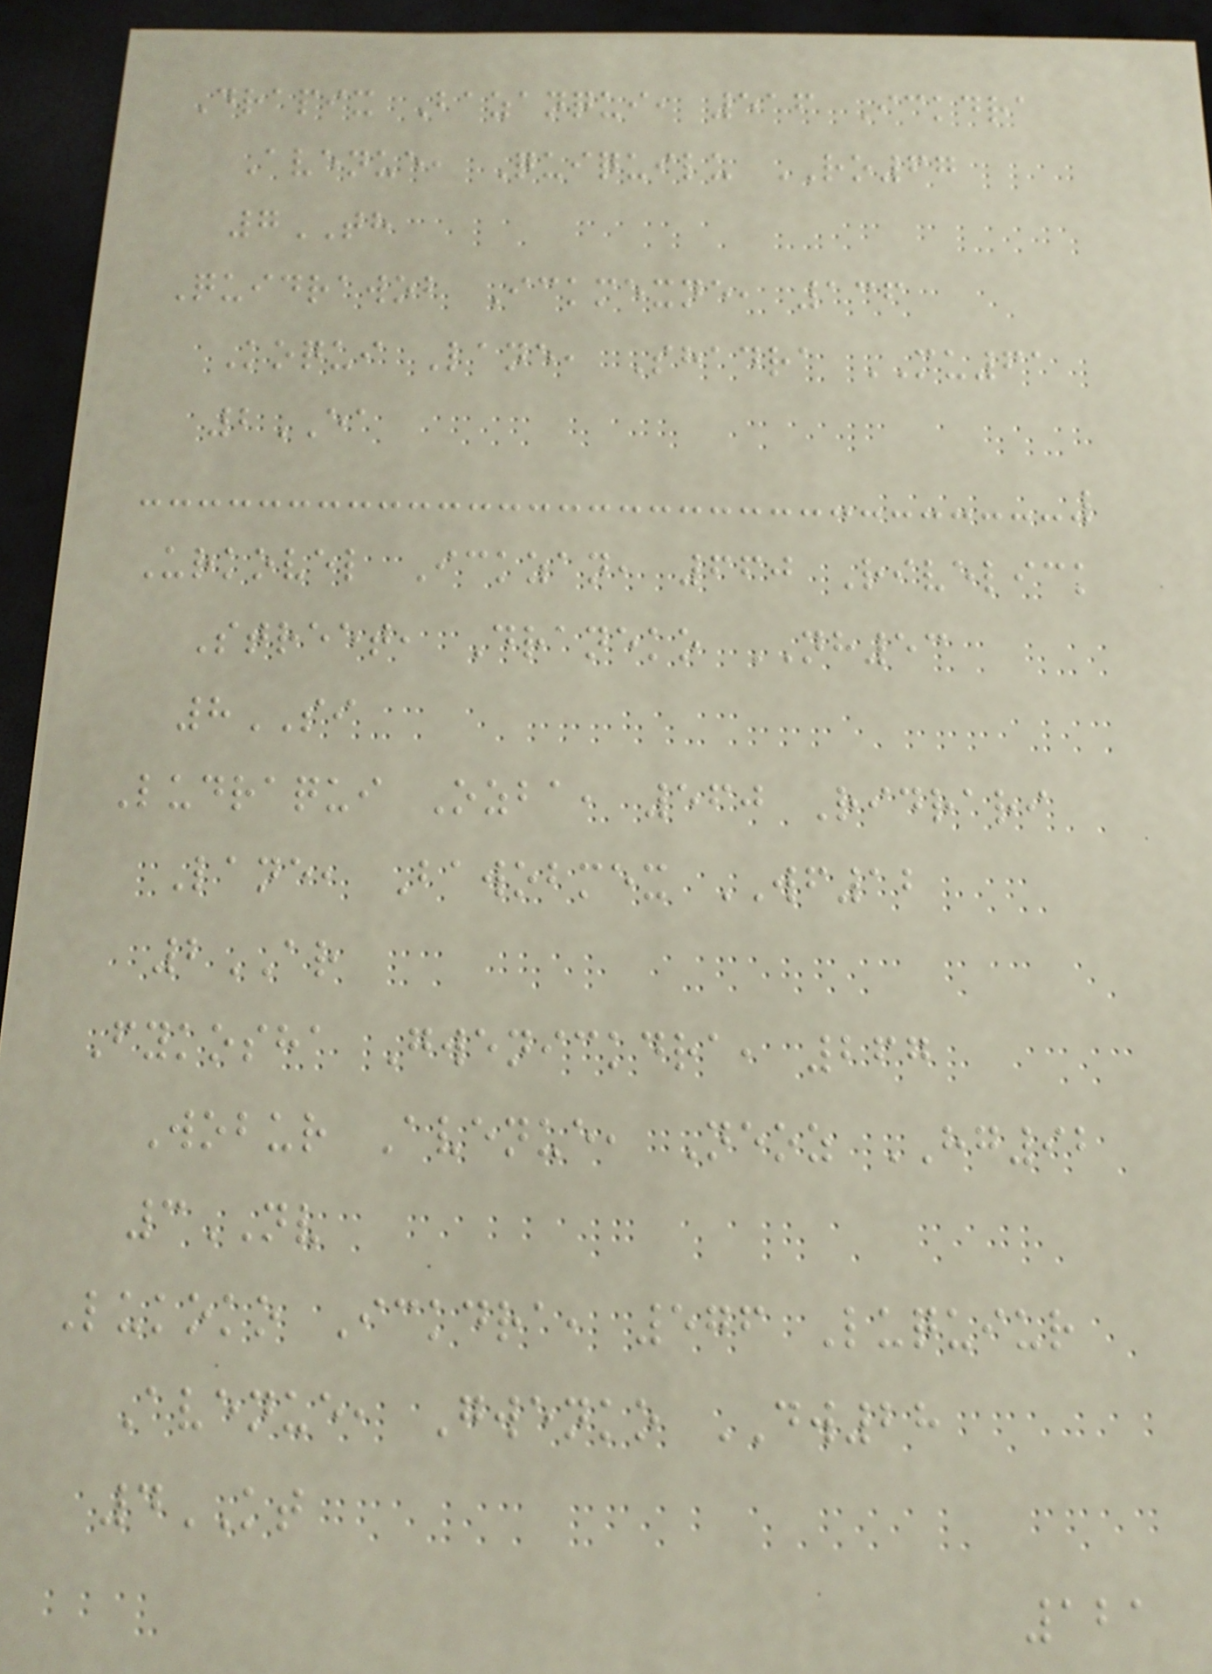Drapix Bazanqui, 516 Ickdra
Avenue, Quiquilu RO67
7TH
Quidrawob Ickmexne, 136
Koqui Lane, Shadra MU61
2EA
Urkovel Ickzan, 660 Rivelick
Street, Draneko NH53
8SI
Ludraqui Ozba, 560 Ridrari
Lane, Bawobmex WF12
2AR
Fykosha Gwenickdra, 267
Wobur Avenue, Neoz HG92
3NV
Lukoko Ickdra, 576 Luquiur
Avenue, Gwenko DW28
4KT
121
